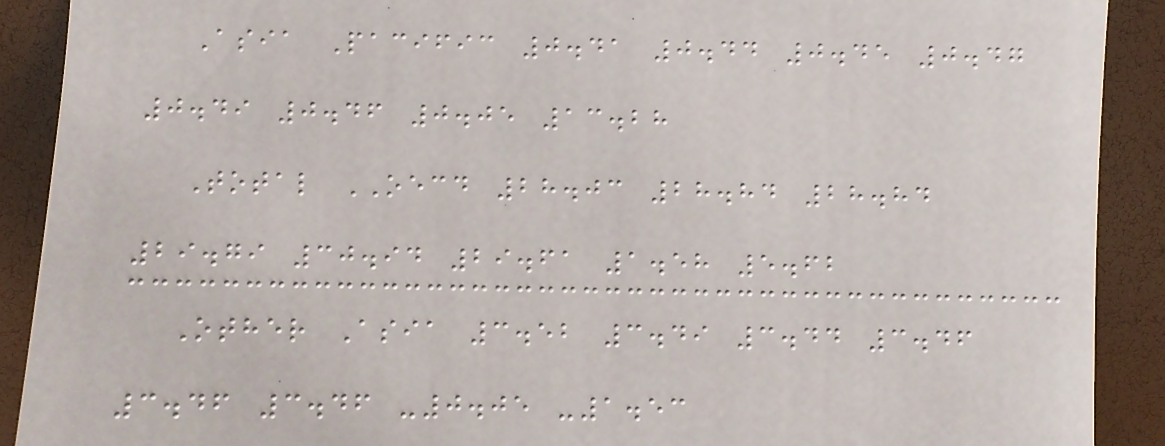Asia Pacific 0.41 0.44 0.45 0.47
0.49 0.46 0.05 13.28
Total OECD 28.03 28.84 28.84
29.79 30.94 29.61 1.58 5.62
Other Asia 3.52 3.49 3.44 3.46
3.46 3.46 -0.05 -1.53
